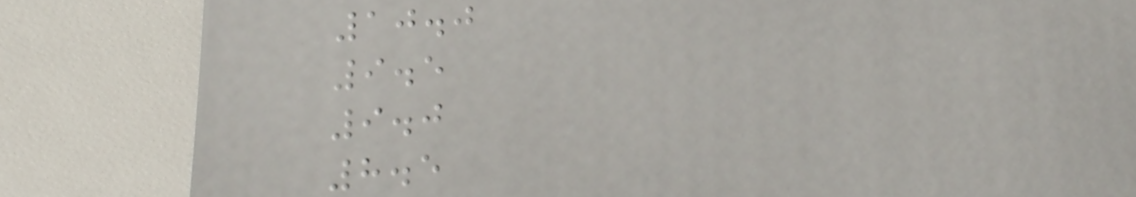10.0
9.5
9.0
8.5
